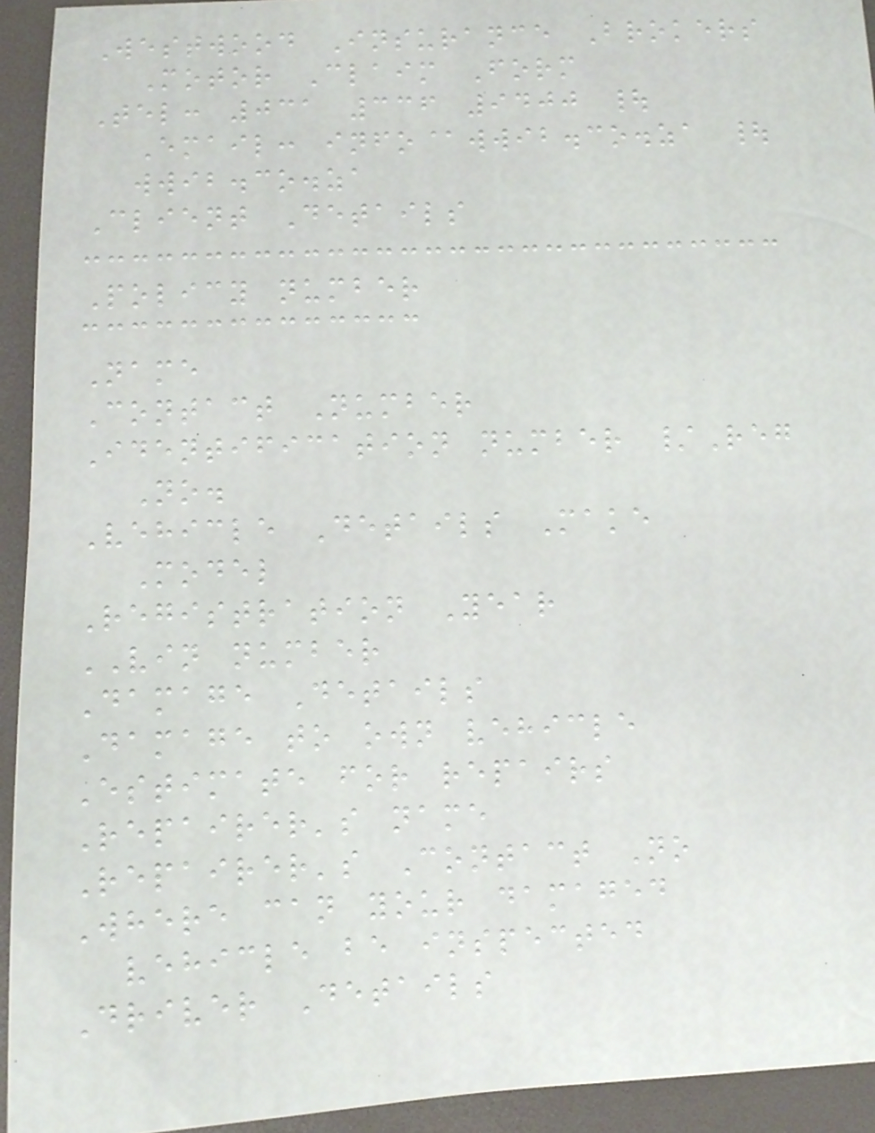Westwood Insurance Brokers
Motor Claim Form
Tel: 031 336 9400 |
Email: info@wwib.co.za |
wwib.co.za
Client Details
Policy number
Name
Contact Number
Identification number /Reg
No.
Vehicle Details Make
Model
Registration Year
VIN number
Damage Details
Damage to own vehicle
Estimate for repairs
Repairer's name
Repairer's Contact No
Where can your damaged
vehicle be inspected
Driver Details
